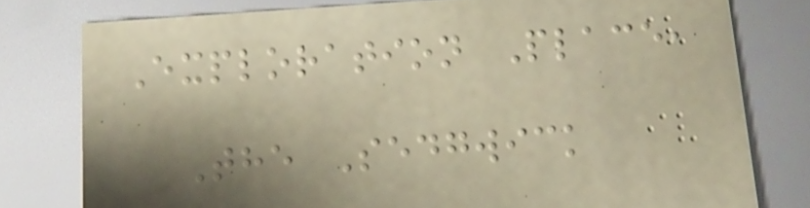Exploration Place,
The Sedgwick
